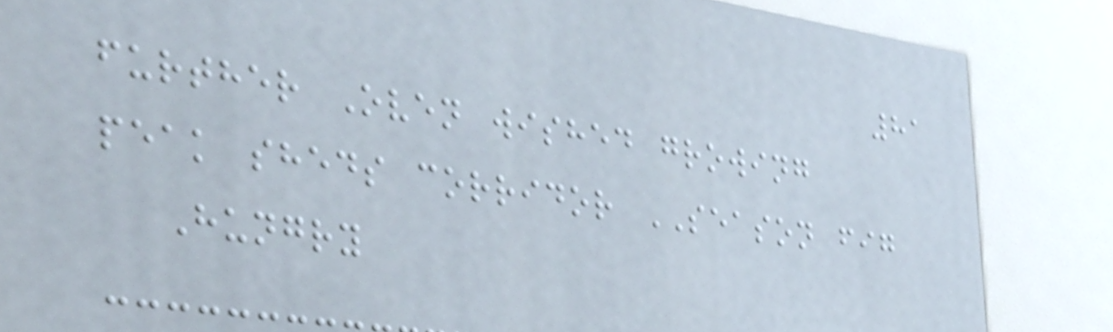81
further Oven wished growing
peak sheds corridor SEASON fig
Hungry
